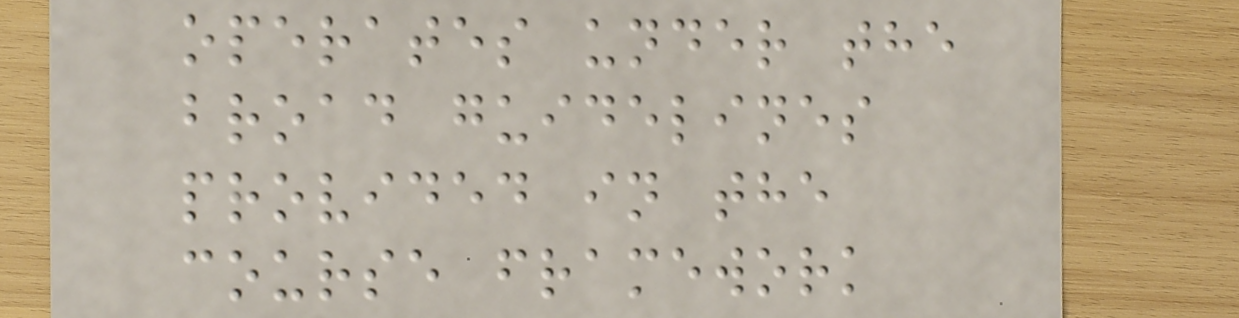operates under the
broad guidelines
provided in the
course framework
